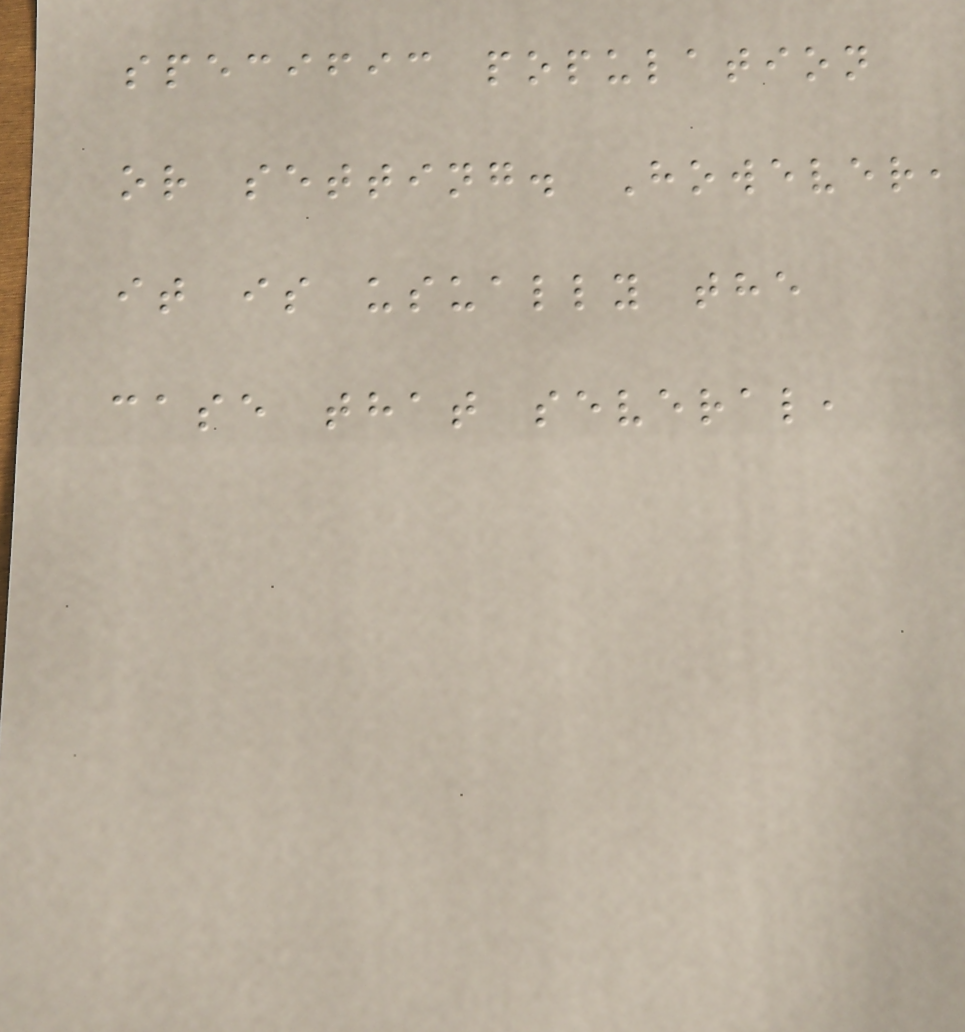specific population
or setting. However,
it is usually the
case that several,
